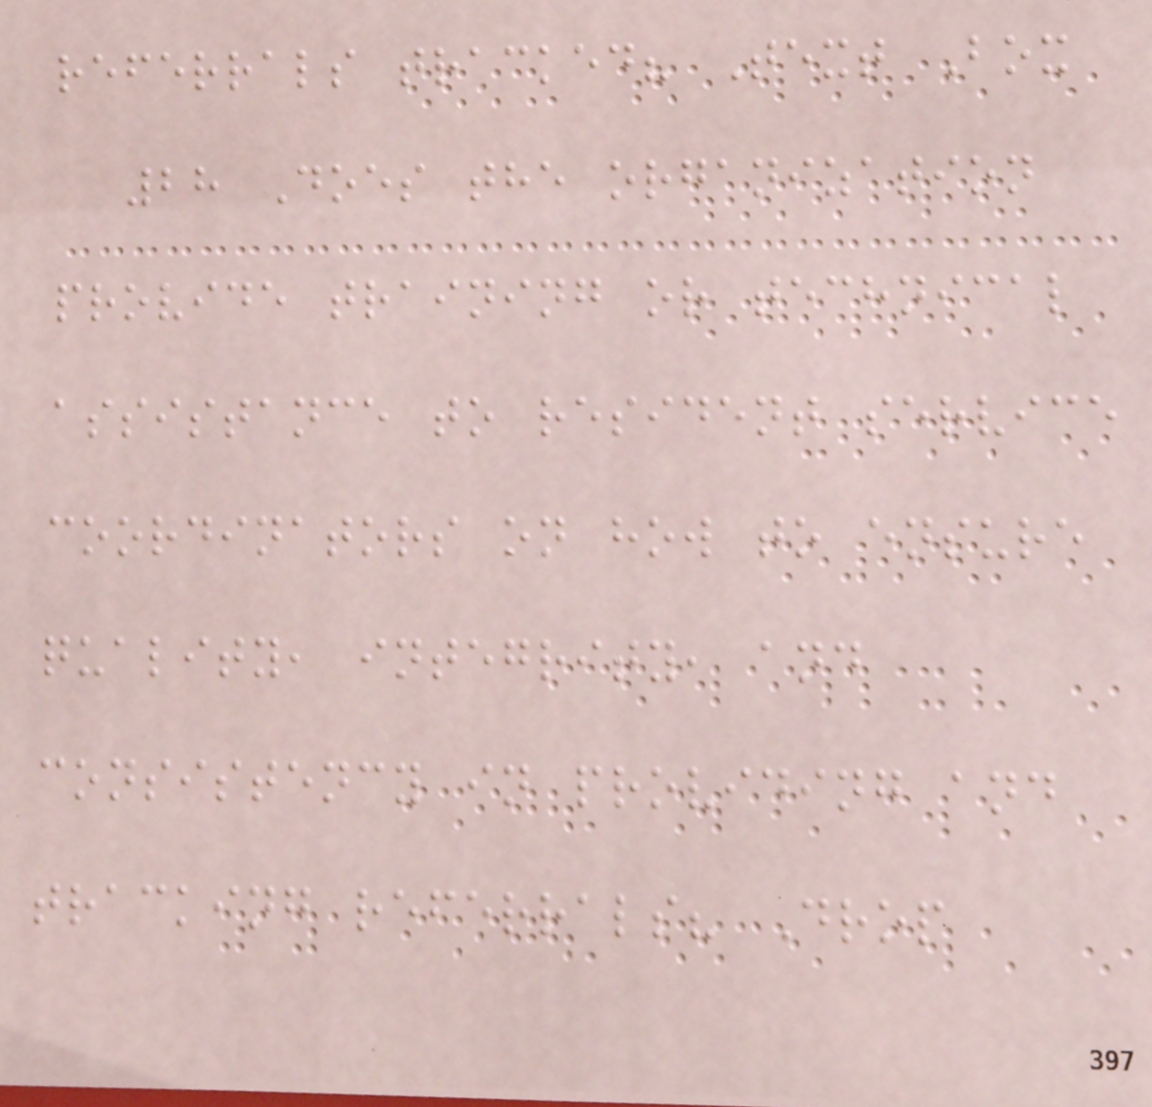referrals tracked? Text Box
28 Does the organization
provide training or technical
assistance to resident service
coordinators on how to ensure
quality, integrity, and
consistency in providing and
tracking referrals? Drop
